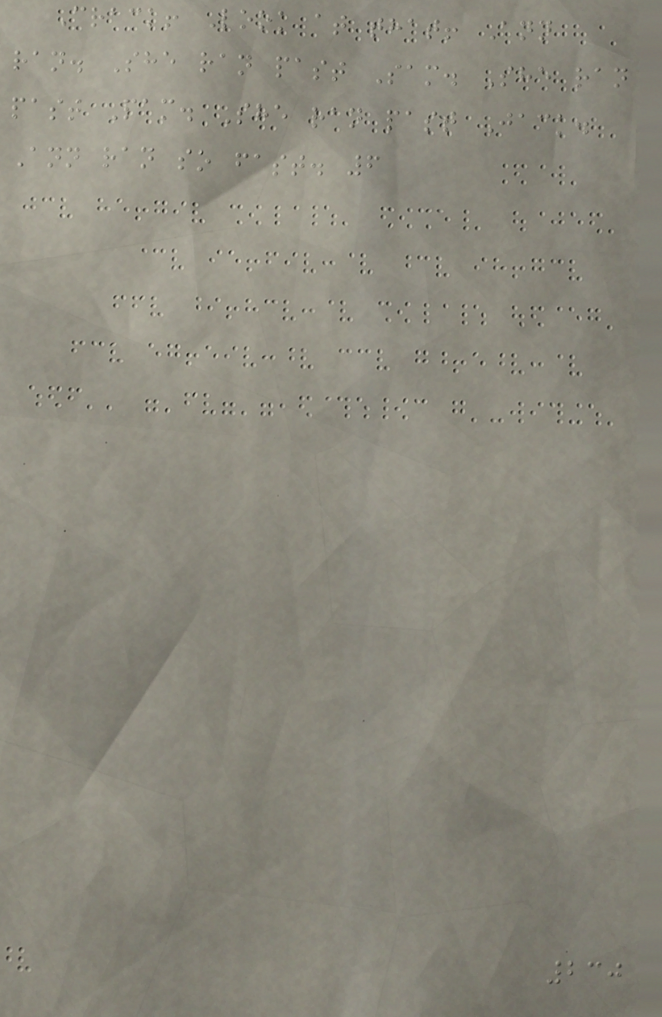Crack! Look at that! Ann
ran. She ran past Sam. She ran
past Pam. She ran past Jack.
Ann ran so fast. 6
230
